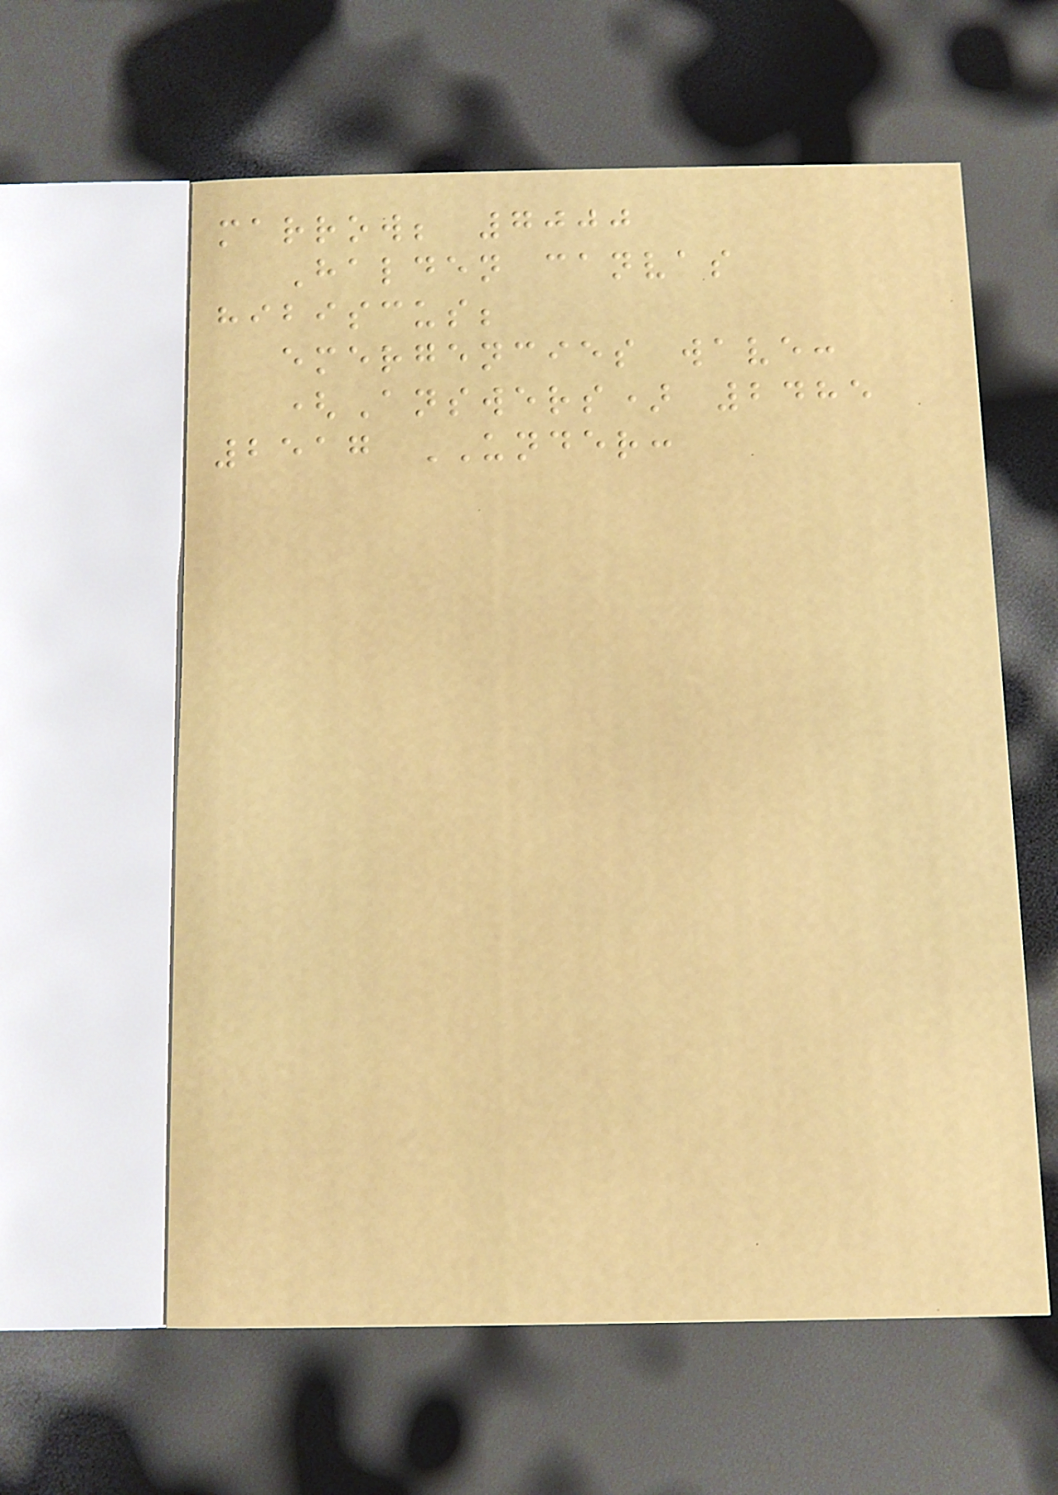marrow; 7000
Halden canvas
hibiscus;
emergencies wave:
(Answers) 2485
2517 UNDER:
